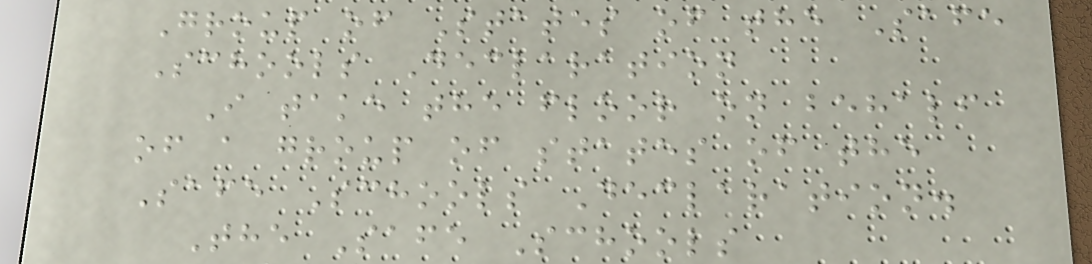Group of States of the Safe
Schools Declaration
I take the floor on behalf
of a group of states of the
Safe Schools Declaration.
The Safe Schools
